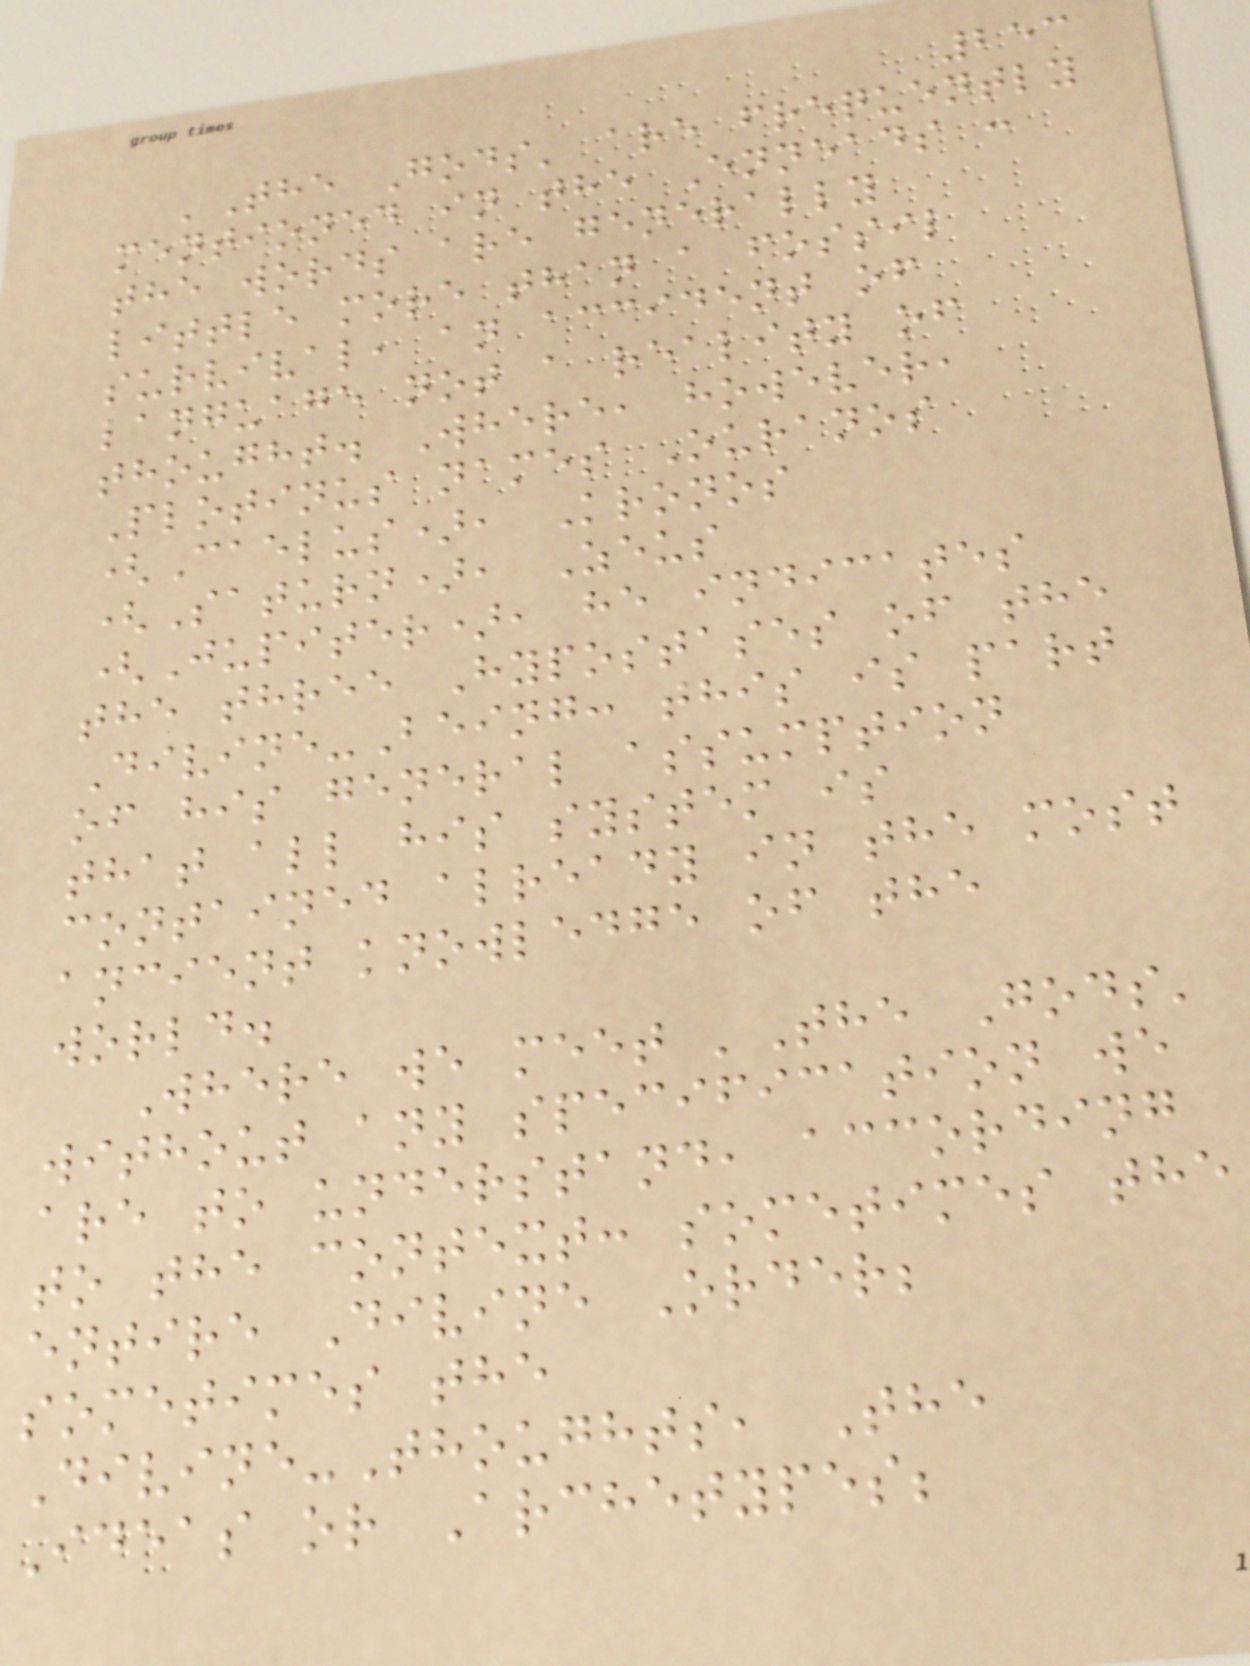253
'The Gods' are frequently
mentioned in the Enneads :
the words are generally
little more than a fossil
survival, an accident of
language not a reality of
thought. Where, however,
Plotinus names Ouranos
(Caelus), Kronos
(Saturn), Zeus
(Jupiter), he indicates
the three Hypostases of the
Divine-Being: this is part
of his general assumption
that all his system is
contained already in the most
ancient knowledge of the
world.
Where we meet 'The Gods'
without any specification we
are to understand, according
to the context: sometimes the
entire Divine Order;
sometimes the
Divine-Thoughts, The
Ideas or Archetypes;
